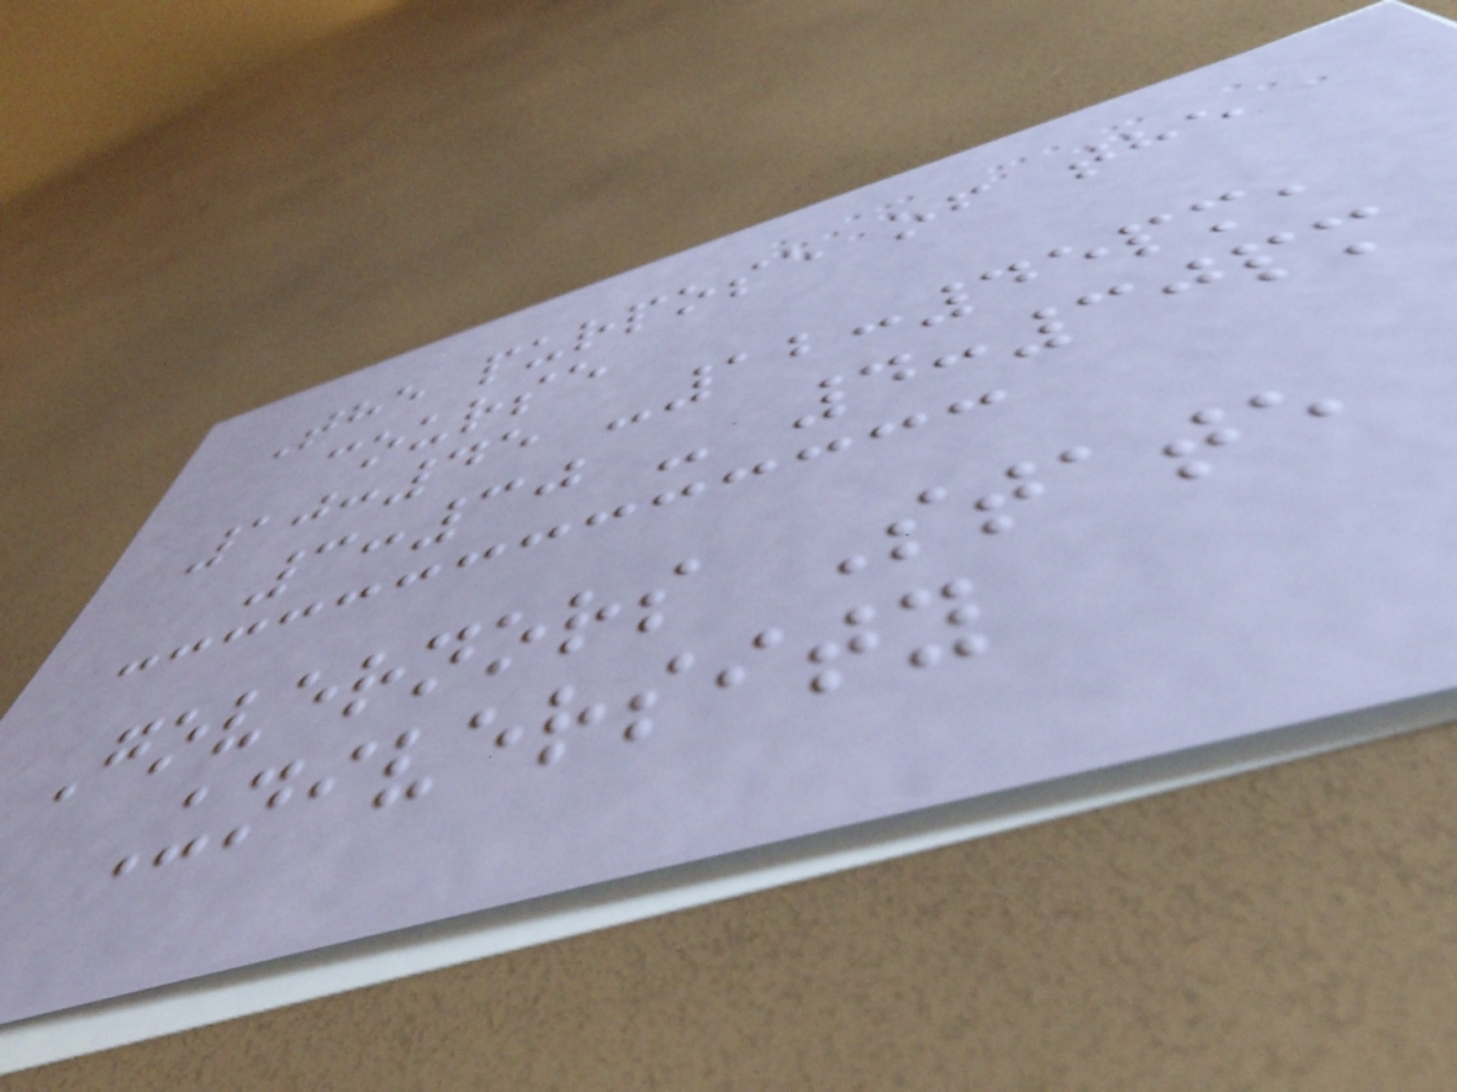The purpose of the
course
10:45 -12:45pm,
3:30 - 4:30pm
Governors State
University
